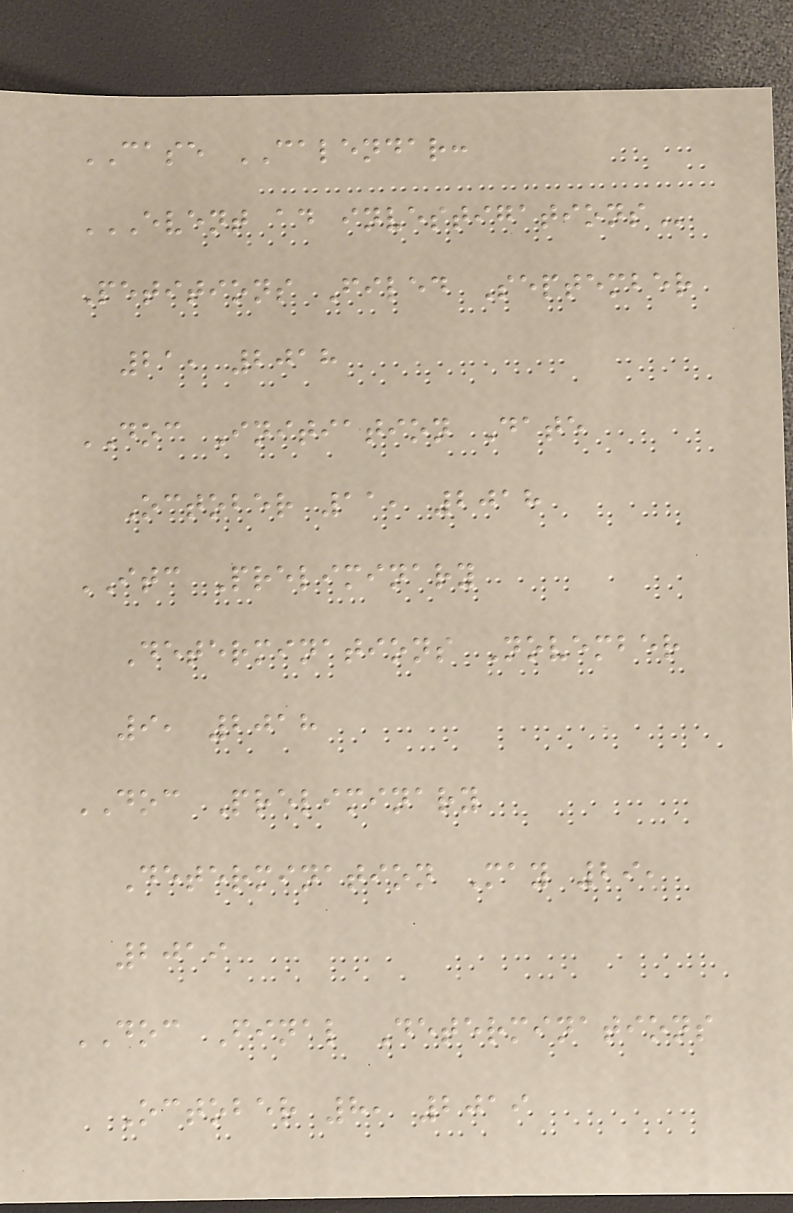CASE CALENDAR:
EVENT AD INVESTIGATIONS
Petitions Filed September
21, 2018
DOC Initiation Date
October 11, 2018
ITC Preliminary
Determinations November
9, 2018
DOC Preliminary
Determination May 29,
2019
DOC Final Determinations
October 8, 2019
